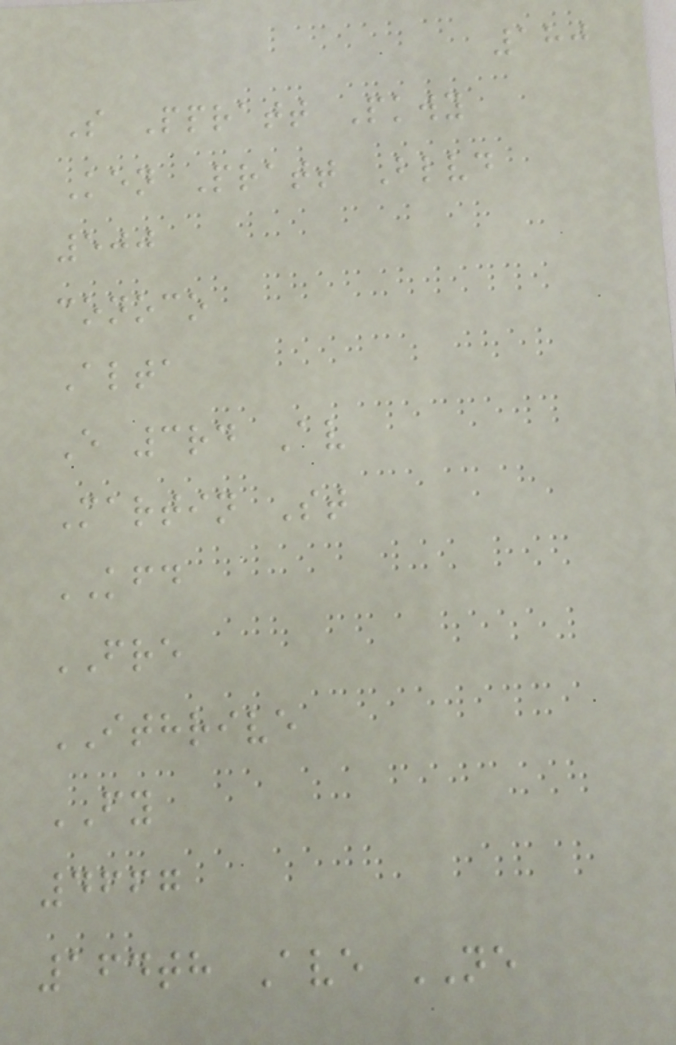180
S Ppratt Pkwy
Ken Pratt Blvd
500
conoco
Alta
E 3rd Av
Martin St
KFD
FRE
ITHRIVE
FY
4667
164th Ave NE
